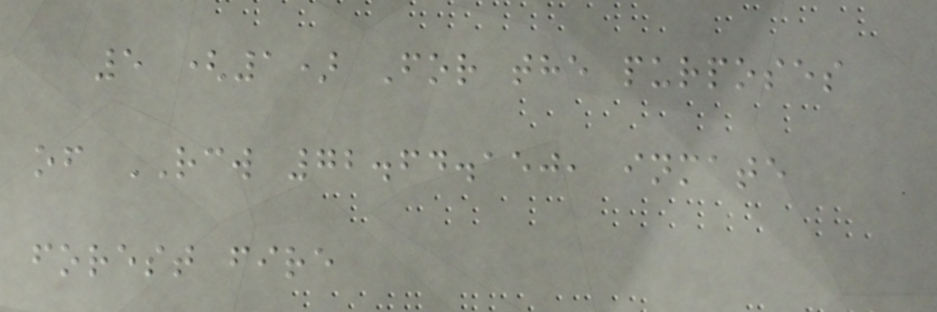5 (1) For the purposes
of RCW 72.64.150, inmate
forest fire
